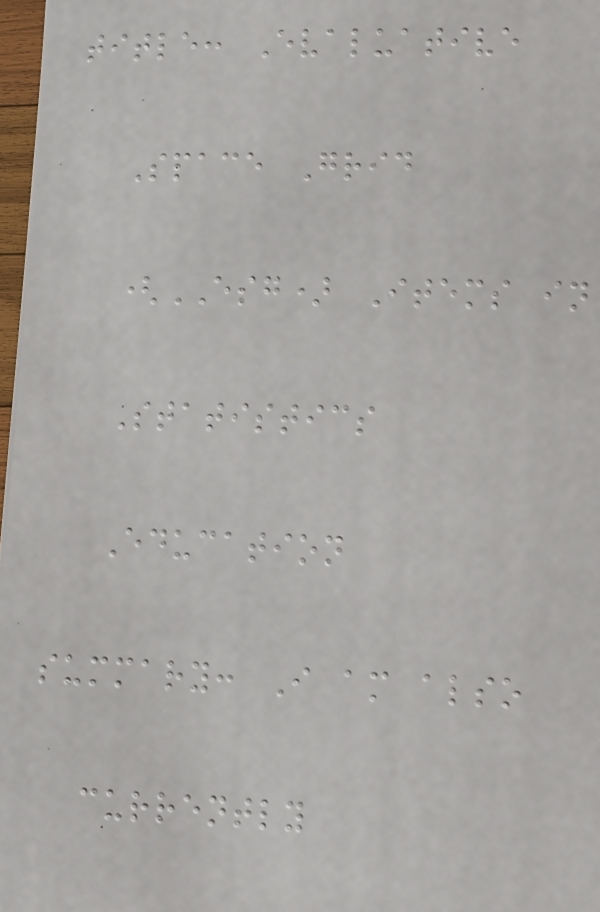title: Evaluative
Space Grid
(ESG) Items in
Statistics
Education
summary: I am also
currently
